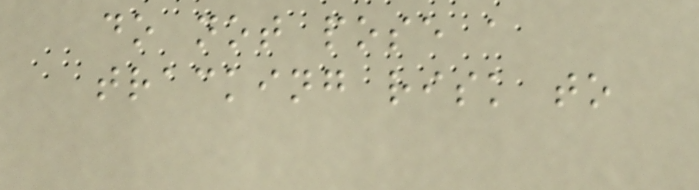do not pose a
tracking risk to
